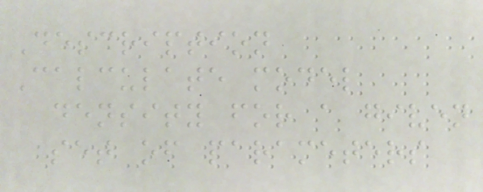Description
Calculate model
density for a given
set of parameters
